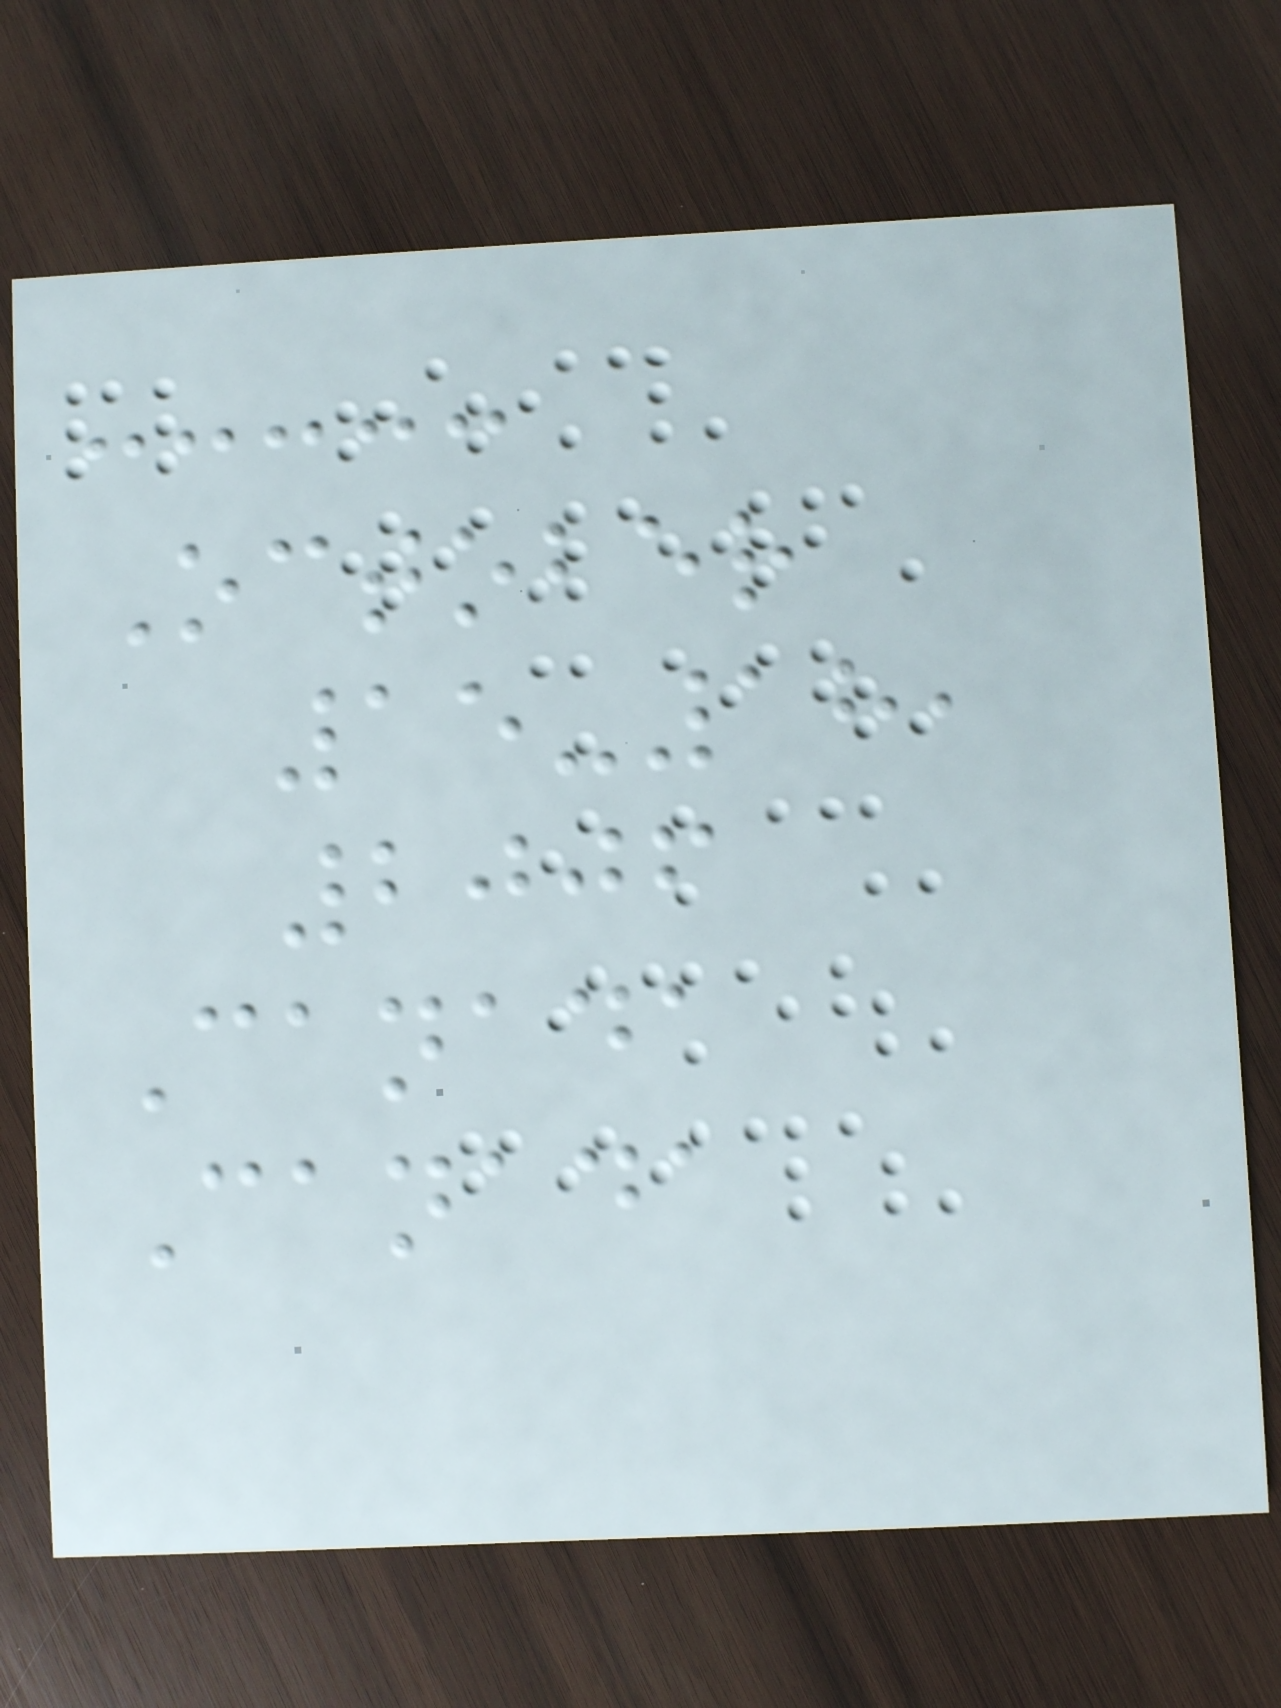October
15-18,
2006
Canada
Canada
